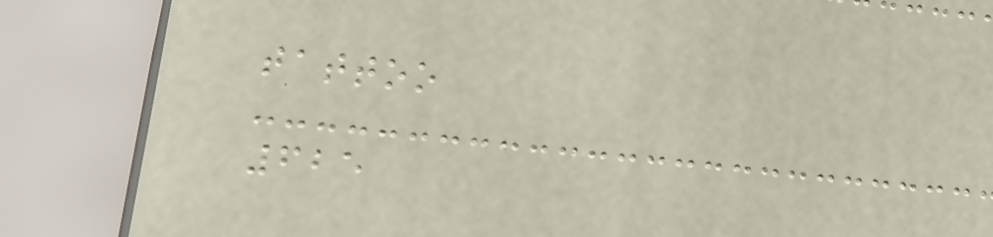tattoo
625
